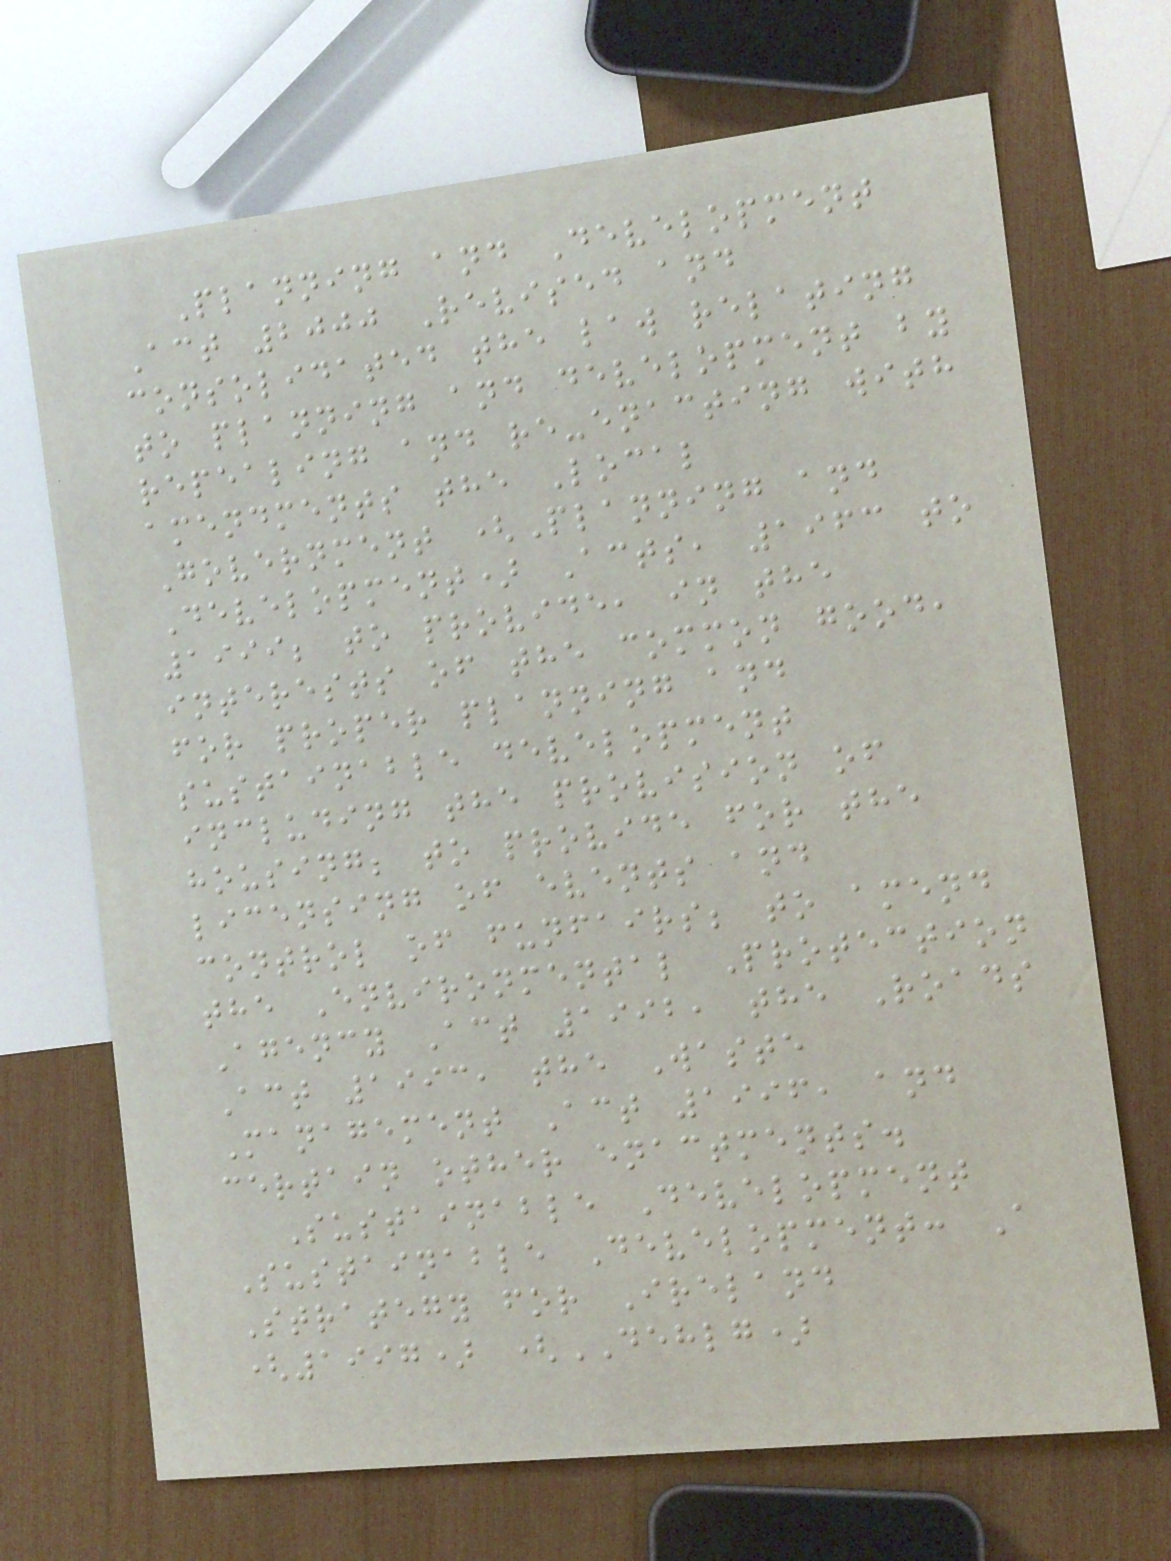Planning and Development
Act 2000 Revised and
consolidated the law relating
to planning and development by
repealing and re-enacting with
amendments the Local
Government (Planning and
Development) Acts, 1963 to
1999; to provide, in the
interests of the common good,
for proper planning and
sustainable development
including the provision of
housing; to provide for the
licensing of events and
control of funfairs; to amend
the Environmental Protection
Agency Act 1992, the Roads
Act 1993, the Waste
Management Act 1996, and
certain other enactments.
Sustainable Development
Sustainable Development: A
Strategy for Ireland
(1997) (DEHLG)
